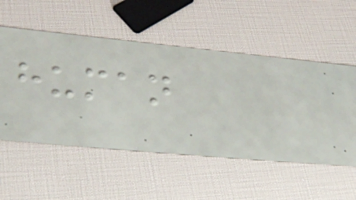human
